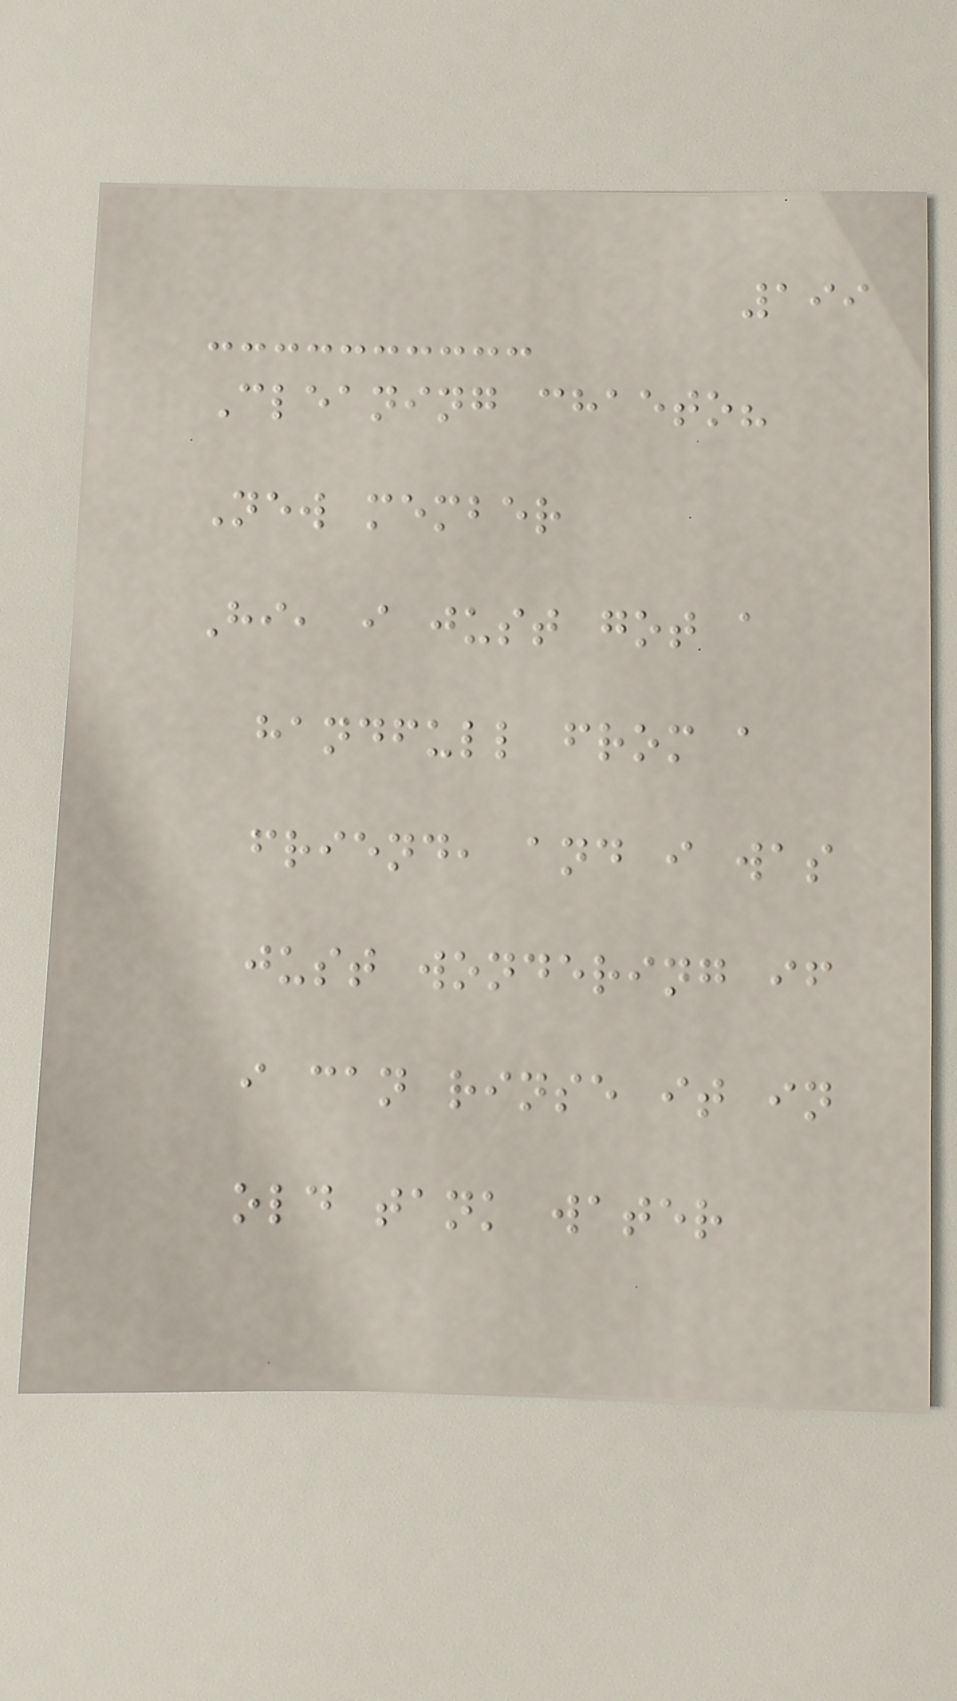199
Cleaning chaeto?
New member
Hi, i just got a
handfull from a
friend, and i was
just wondering if
i can rinse it in
old tank water
